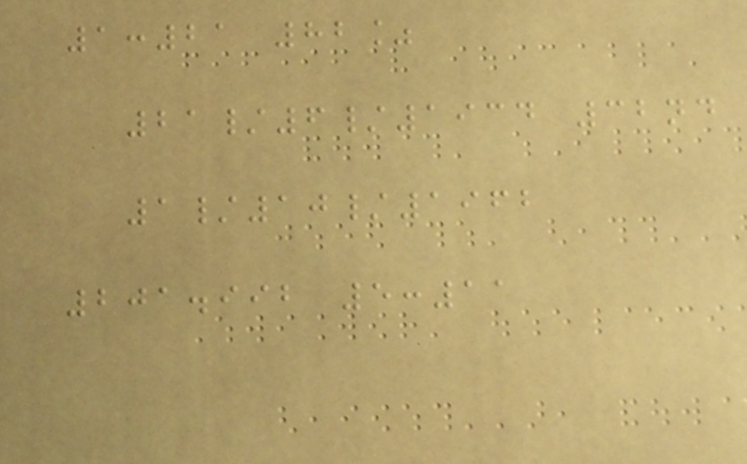1:21 82%
21/6/1934 32nd
1/10/1962
201.992 5:11
